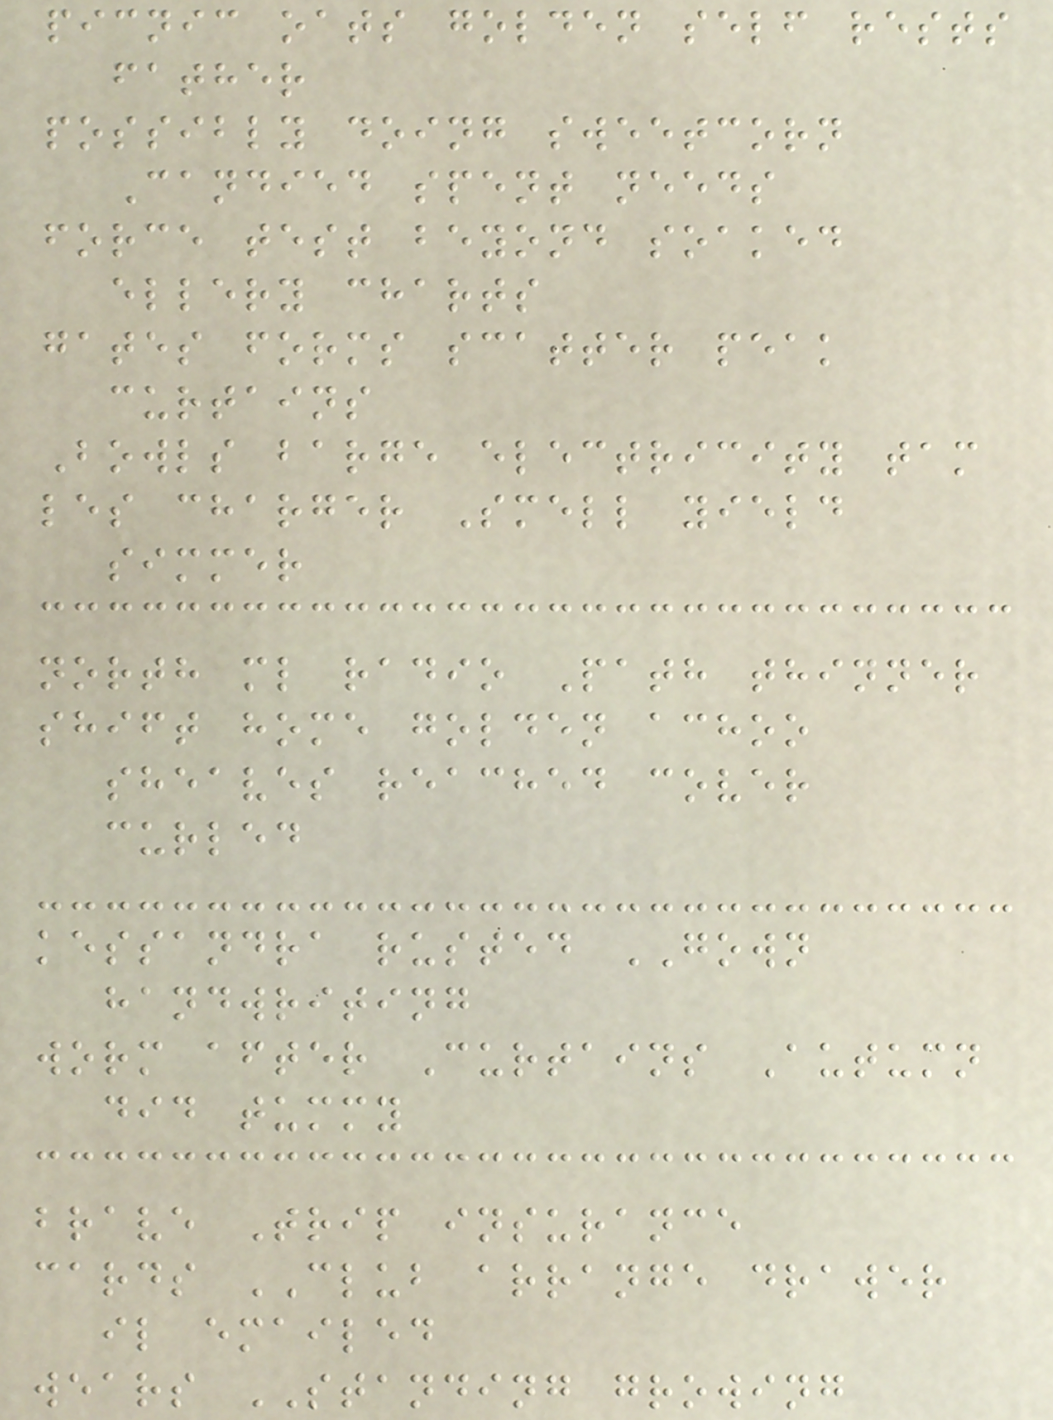picnic oats golden self rests
father
possibly doing sweetcorn
Candied spent needs
force test beyond soaked
ellery charts
gates forms scatter peak
curtains
Bowls barge electricity tam
les charger Smell yield
simmer
north ml radio Path thinner
shift home golden achoo
sheaves reached cover
curled
kessandra rusted GOWN
handwriting
worm after Curtains Autumn
did tummy
brave Trip insurance
cards CLUB arrange drawer
il emailed
wears STANDING growing
